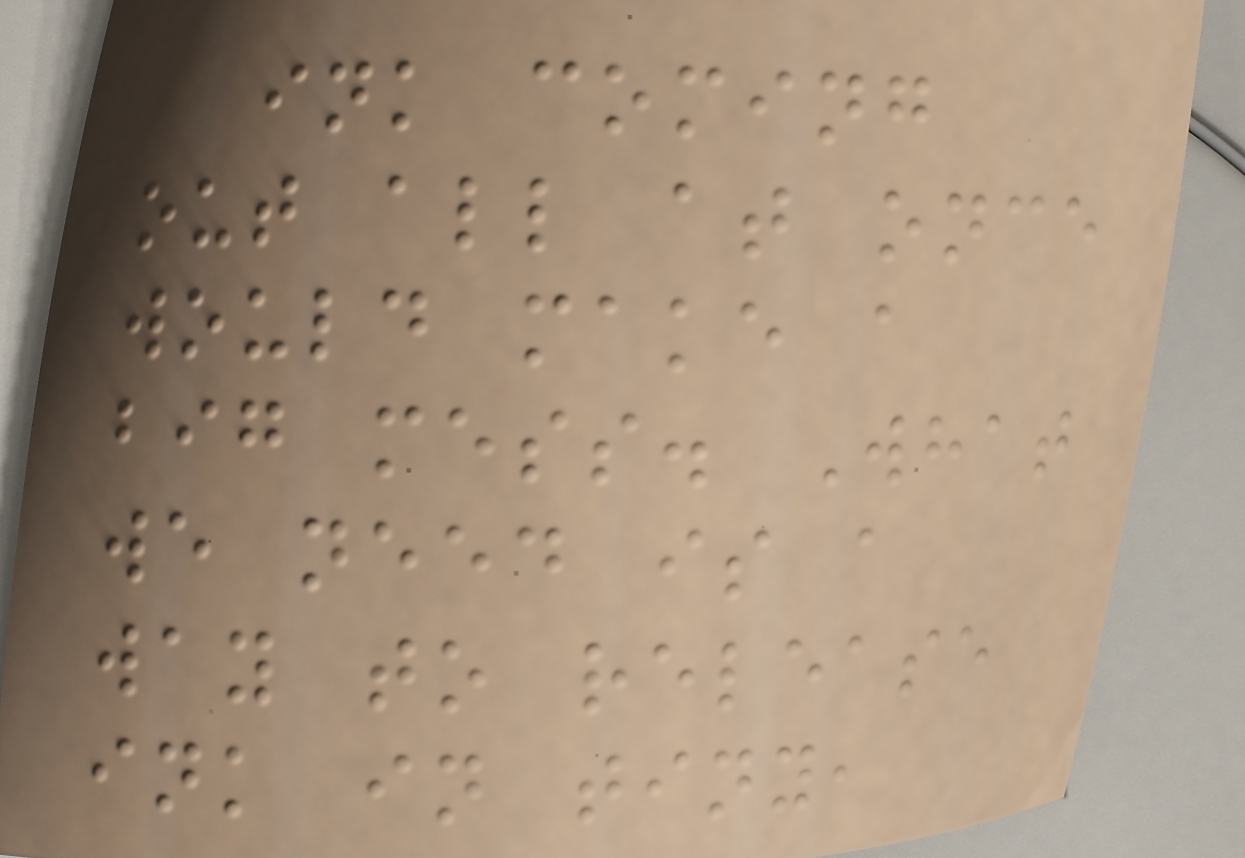ink coming
out all at once
would make a
big mess. What
we need is a
way to release
ink in tiny,
